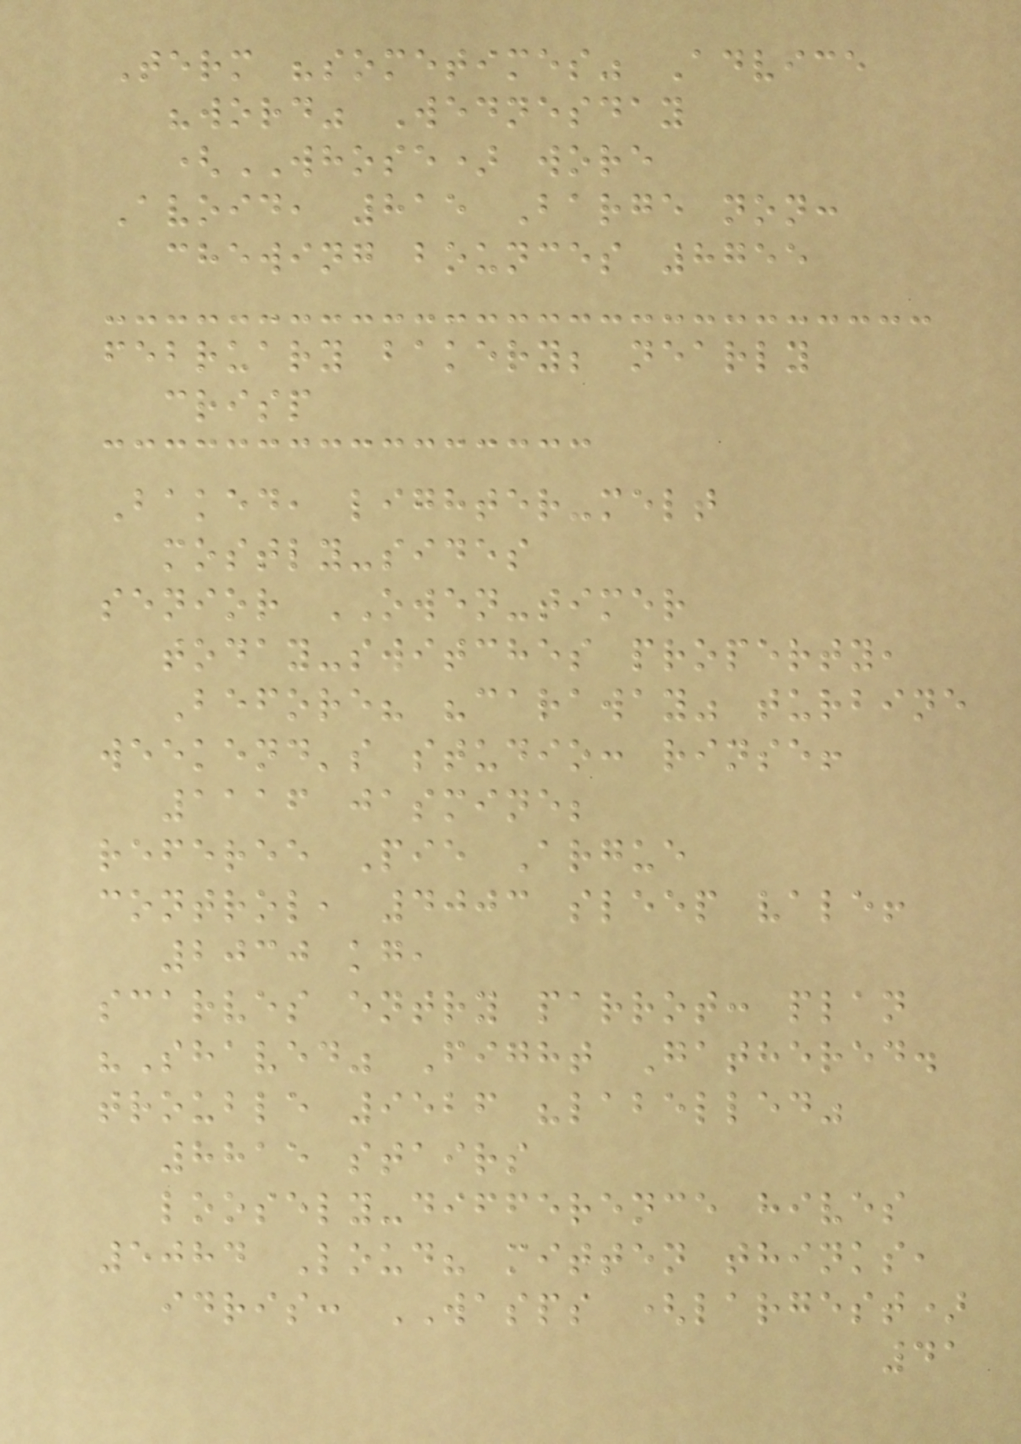Term "sometimes" Advice
"word" Wednesday
(WHOSE) wore
Avoid, 815 Barge non:
chewing bounces 8755
february bakery; nearly
crisp
Baked, lighter-melt
mostly-sides
senior OWEN-timer
today-switches property,
Before? "caraway" turbine
weekend's studio: rinse!
1116 jasmine;
referee Pie Argue
control, 4003 sleep vale!
2030 kg,
scarves entry parrot: plan
"Shaved" Fight Gathered.
trouble 9526 "labelled"
8815 stairs
loosely-difference hives
5084 Loud? mitten thinks,
idris: WASPS (largest)
41
